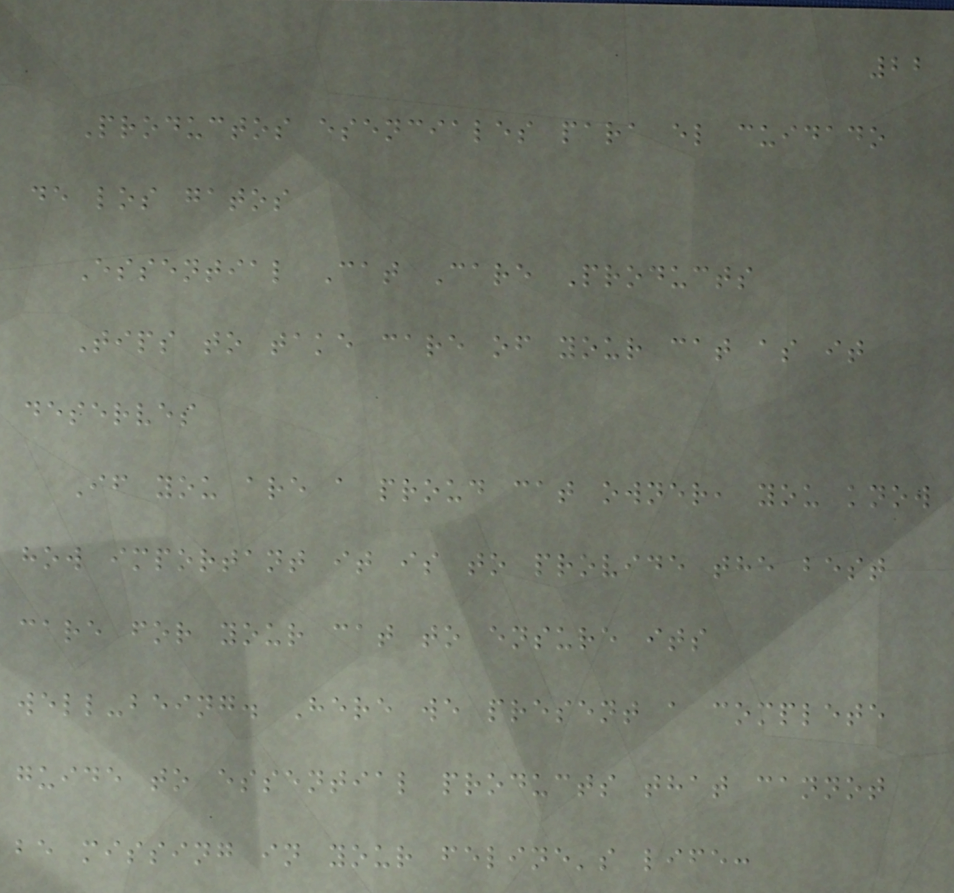22
Productos esenciales para el cuidado
de los gatos
Essential Cat Care Products
Tips to take care of your cat as it
deserves
If you are a proud cat owner, you know
how important it is to provide the best
care for your cat to ensure its
well-being. Here we present a complete
guide to essential products that cannot
be missing in your feline's life:
